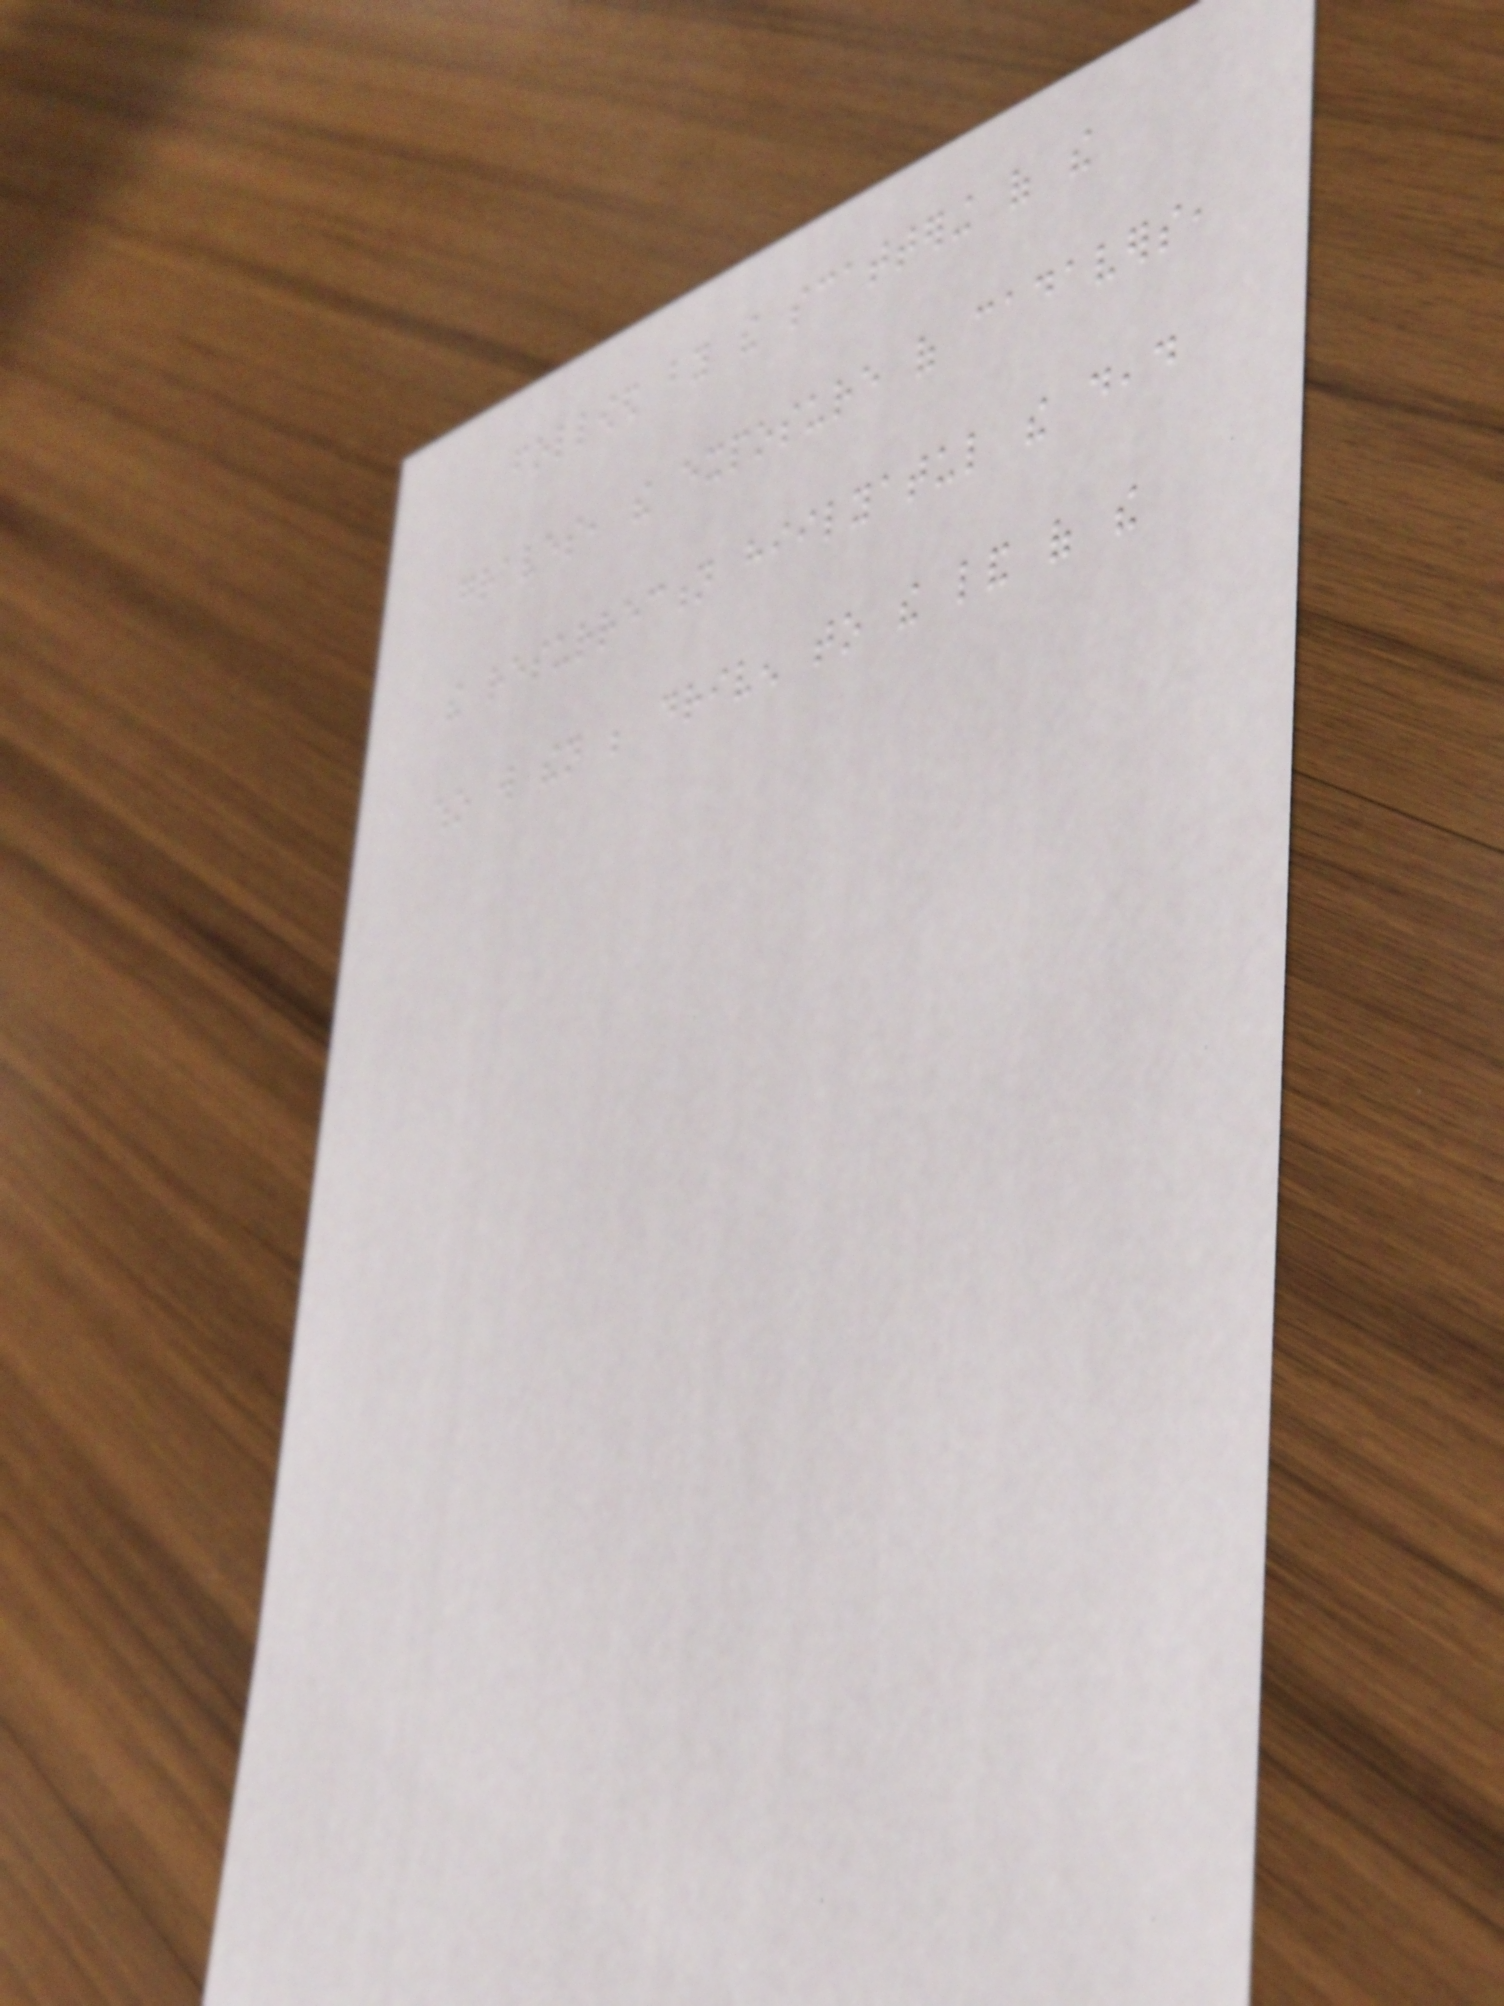followed by the scattering of the
graves, the exposure of cadavers,
the resurrection hiilyatul the dead
who will then be driven to the land of the
